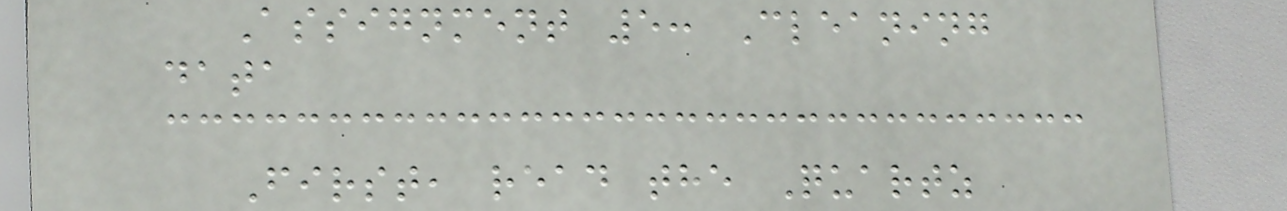Assignment 5: Cleaning
data
First, read the Quartz
